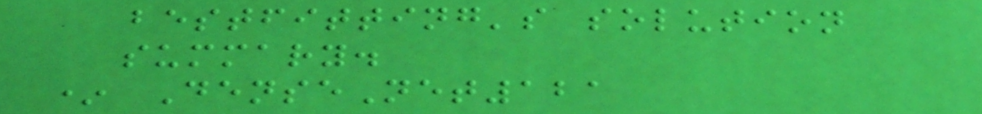bestfitting's solution
summary.
* DenseNet121
